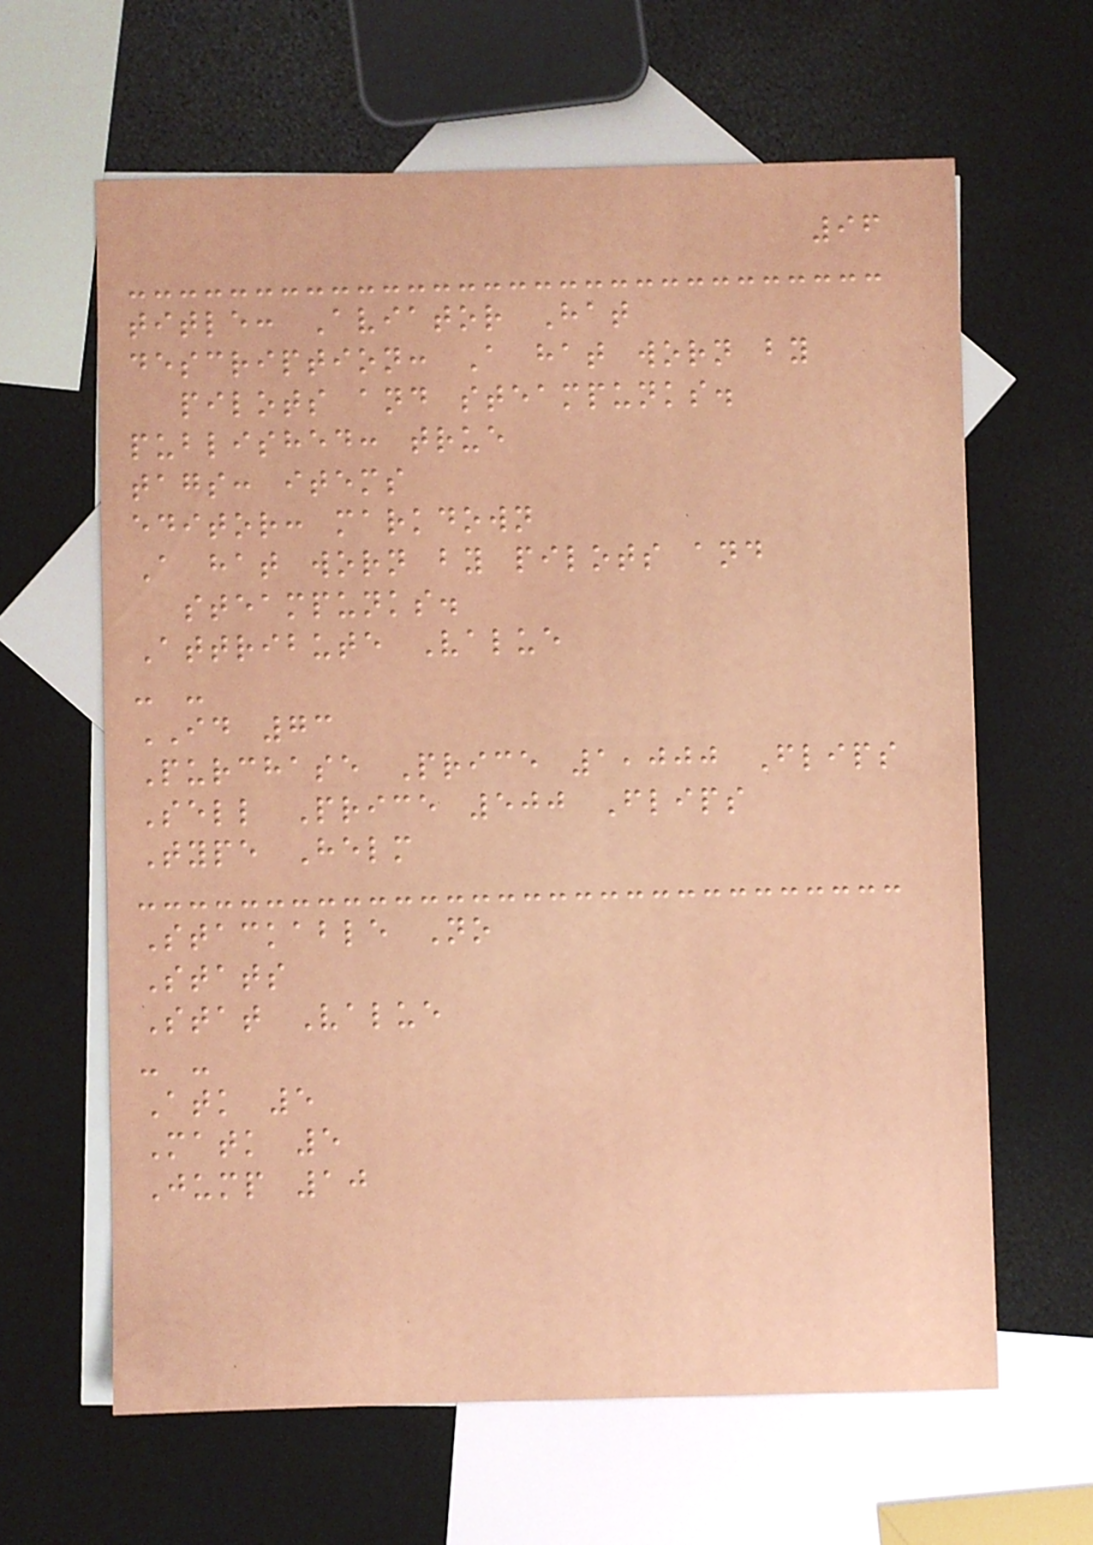96
title: Aviator Hat
description: A hat worn by
pilots and steampunks.
published: true
tags: items
editor: markdown
A hat worn by pilots and
steampunks.
Attribute Value
- -
ID 73
Purchase Price 1,000 Flips
Sell Price 500 Flips
Type Helm
Stackable No
Stats
Stat Value
- -
Atk 5
Matk 5
Jump 10
